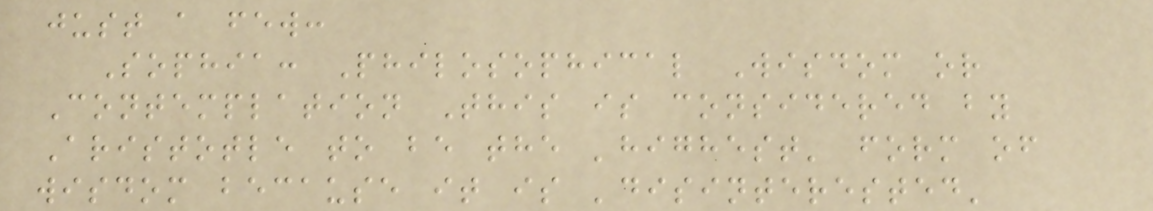just a few:
Sophia: Philosophical Wisdom or
Contemplation This is considered by
Aristotle to be the 'highest' form of
wisdom because it is 'disinterested'
